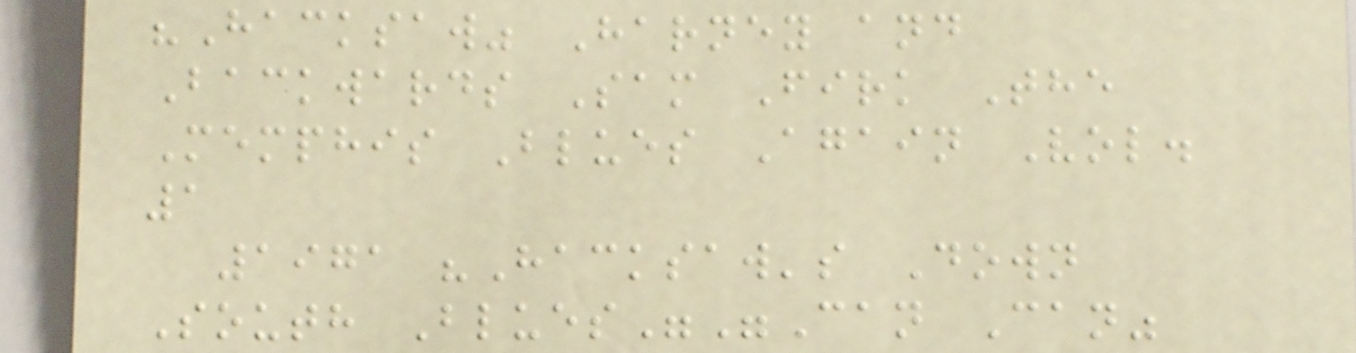"Hacksaw" Harney and
Backwards Sam Firk The
Memphis Blues Again Vol.
1
1971 "Hacksaw's Down
South Blues""Can Can"
